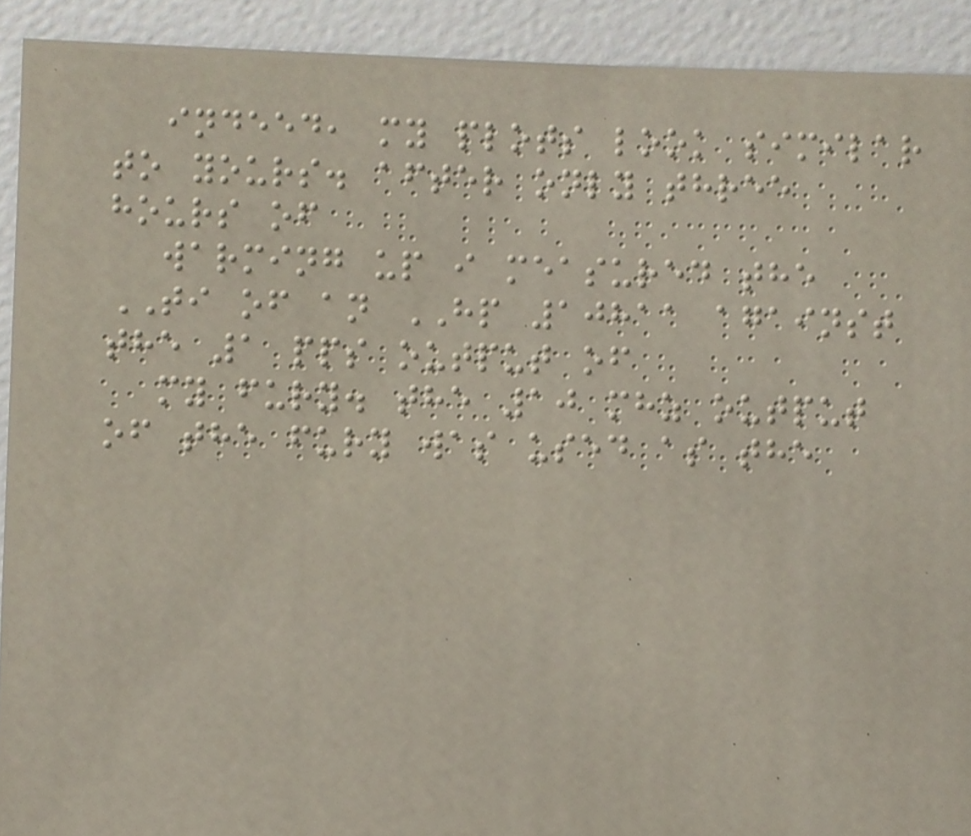indeed, my plots look similar
to yours. after only three
hours of
warming up i measured the
TI of an HP 10811 against
the 1 pps output of
my fury. the 10 mhz output
of the fury was used as the
